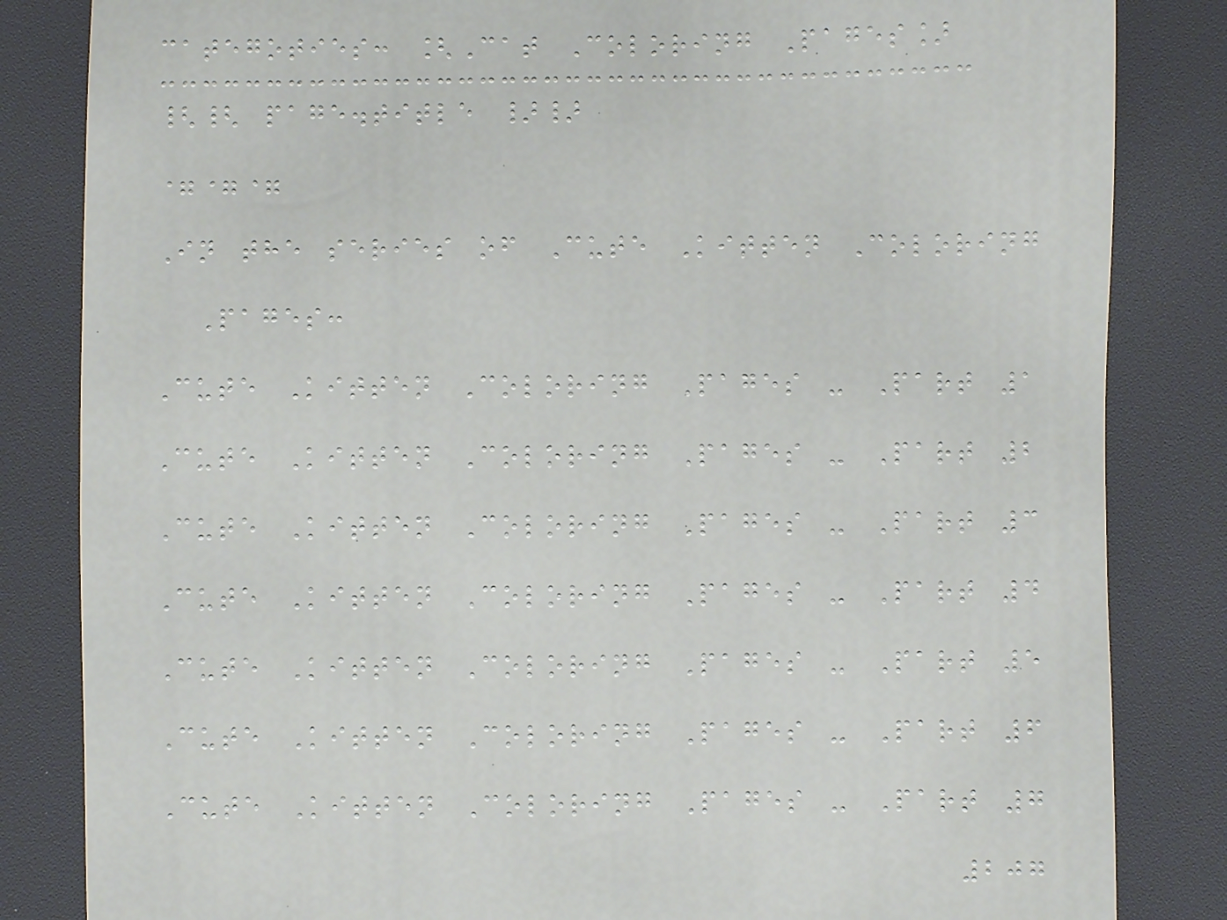categoties: [Cat Coloring Pages]
{{ page.title }}
===
In the series of Cute Kitten Coloring
Pages:
Cute Kitten Coloring Pages - Part 1
Cute Kitten Coloring Pages - Part 2
Cute Kitten Coloring Pages - Part 3
Cute Kitten Coloring Pages - Part 4
Cute Kitten Coloring Pages - Part 5
Cute Kitten Coloring Pages - Part 6
Cute Kitten Coloring Pages - Part 7
207
